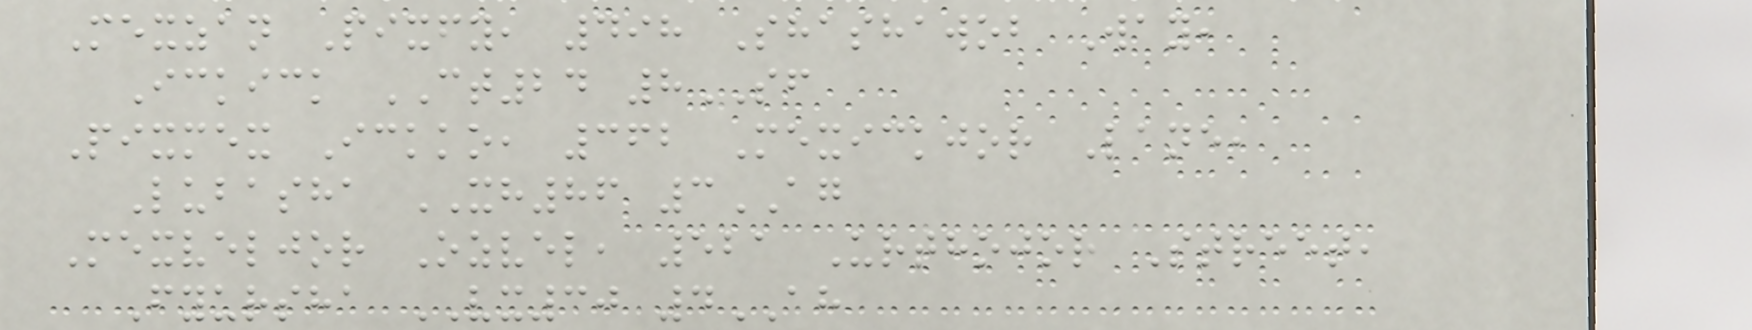Mexzan Pixfy, 498 Shashawob Way,
Ickick CT24 8SF
Pixmex Ickko, 362 Mexickjor Lane,
Lubasha XH86 3AG
Mexveljor Ozvel, 521 Urthojor Street,
Fyursha VX30 4AH
